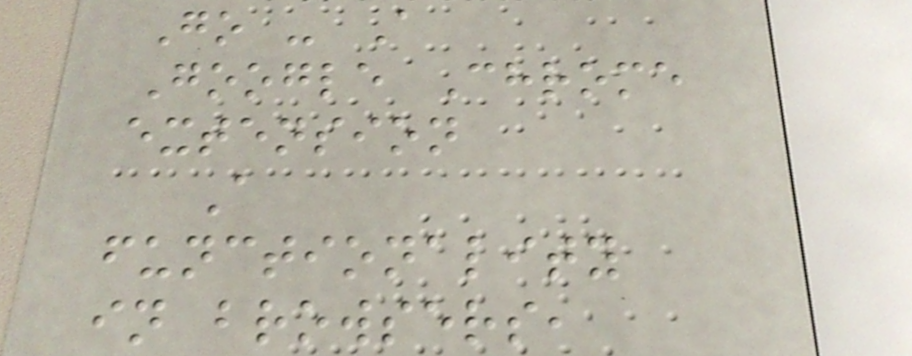Go - A
Google Chrome
extension
A
functionality
in browsers,
